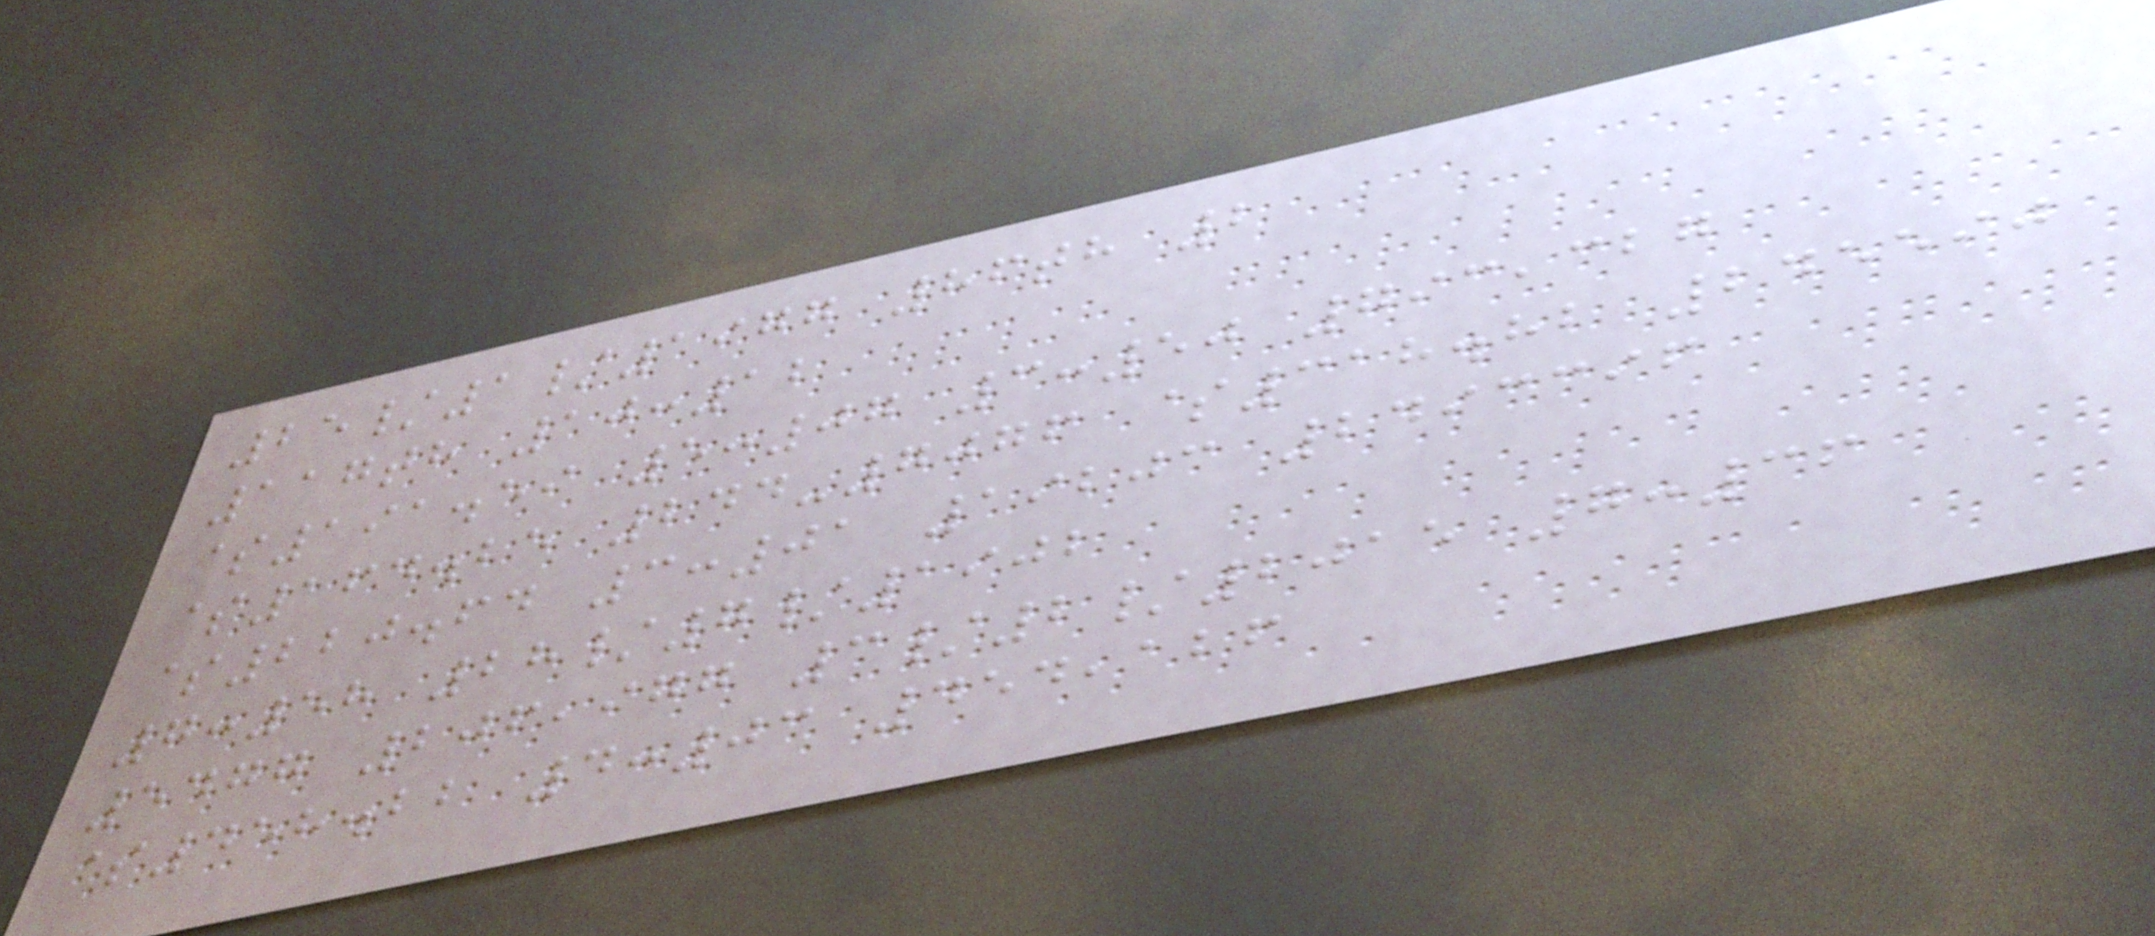25/1/1977 86th 2
117th 10:12
$191.59 5:07 3:50 793,327
$164.25 244-7076 $318.82 245590
$220.64 3:01 19203 2493396
7:58 28/7/1902
5477 206,977 3/2/2015 7:36
$458.22 4:03 454,126
